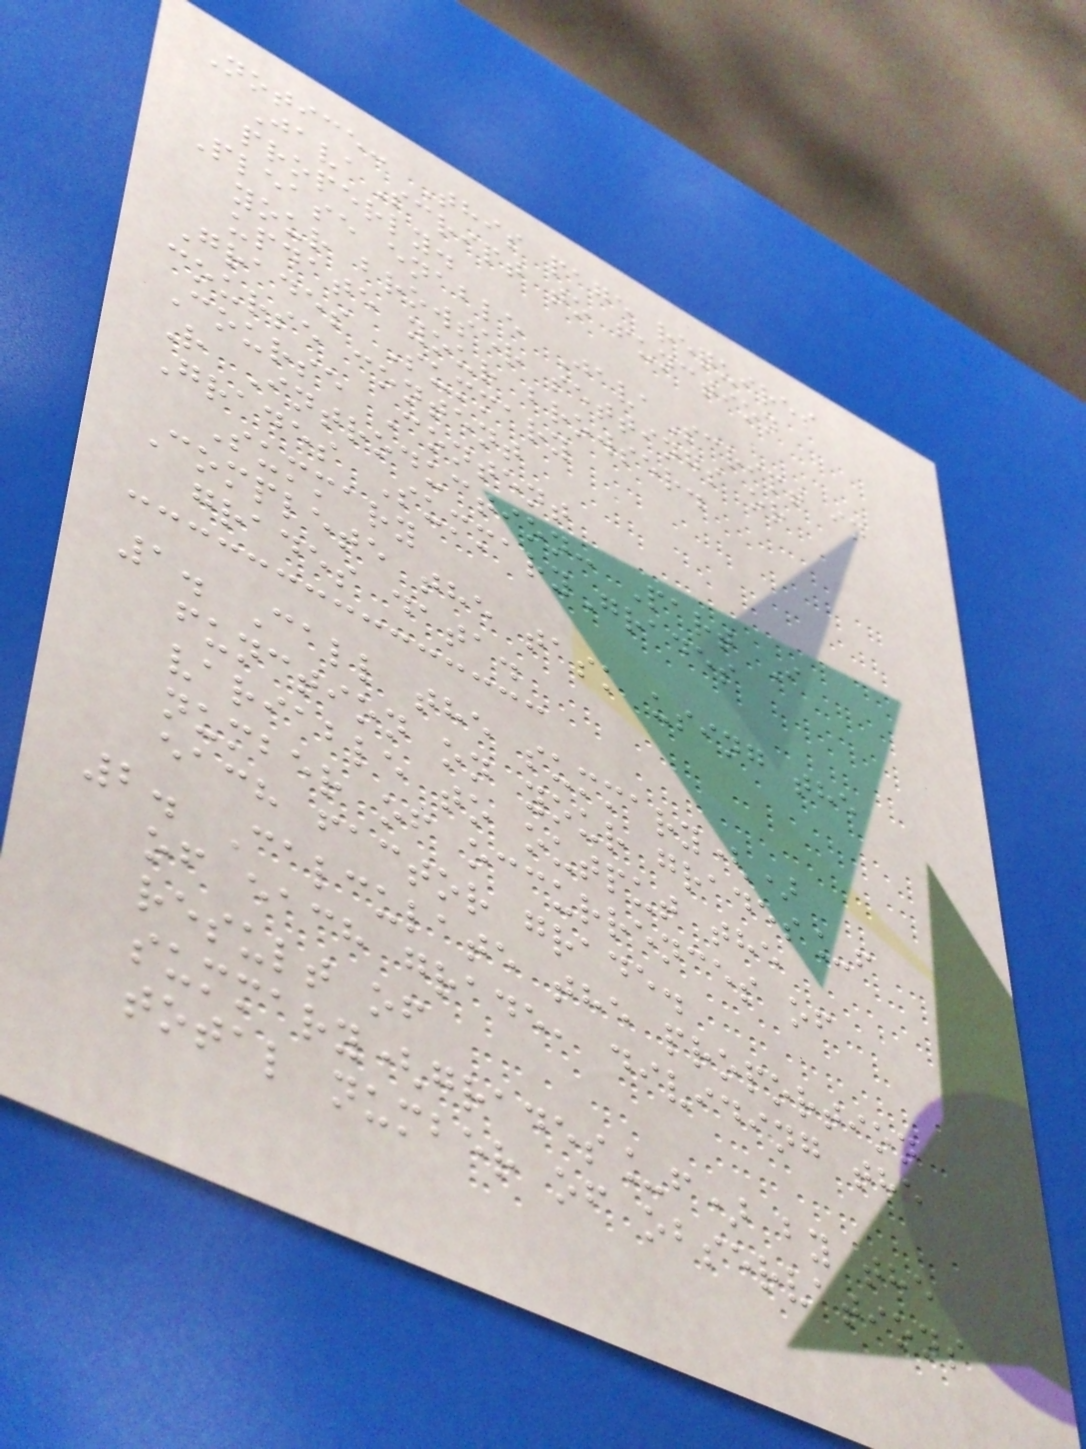Notice: This page requires
JavaScript to function
properly.
Please enable JavaScript in
your browser settings or
update your browser.
Grades Summary
course content
Course Content
R Introduction: Part I
Grades SummaryGrades
Summary
Complete the task using the
grades data.
1. Call the summary()
function on your grades_f
variable to output the
number of occurrences of
each factor grade.
2. Calculate the proportion
of each grade, dividing the
result of
summary(grades_f) by the
total number of observations
